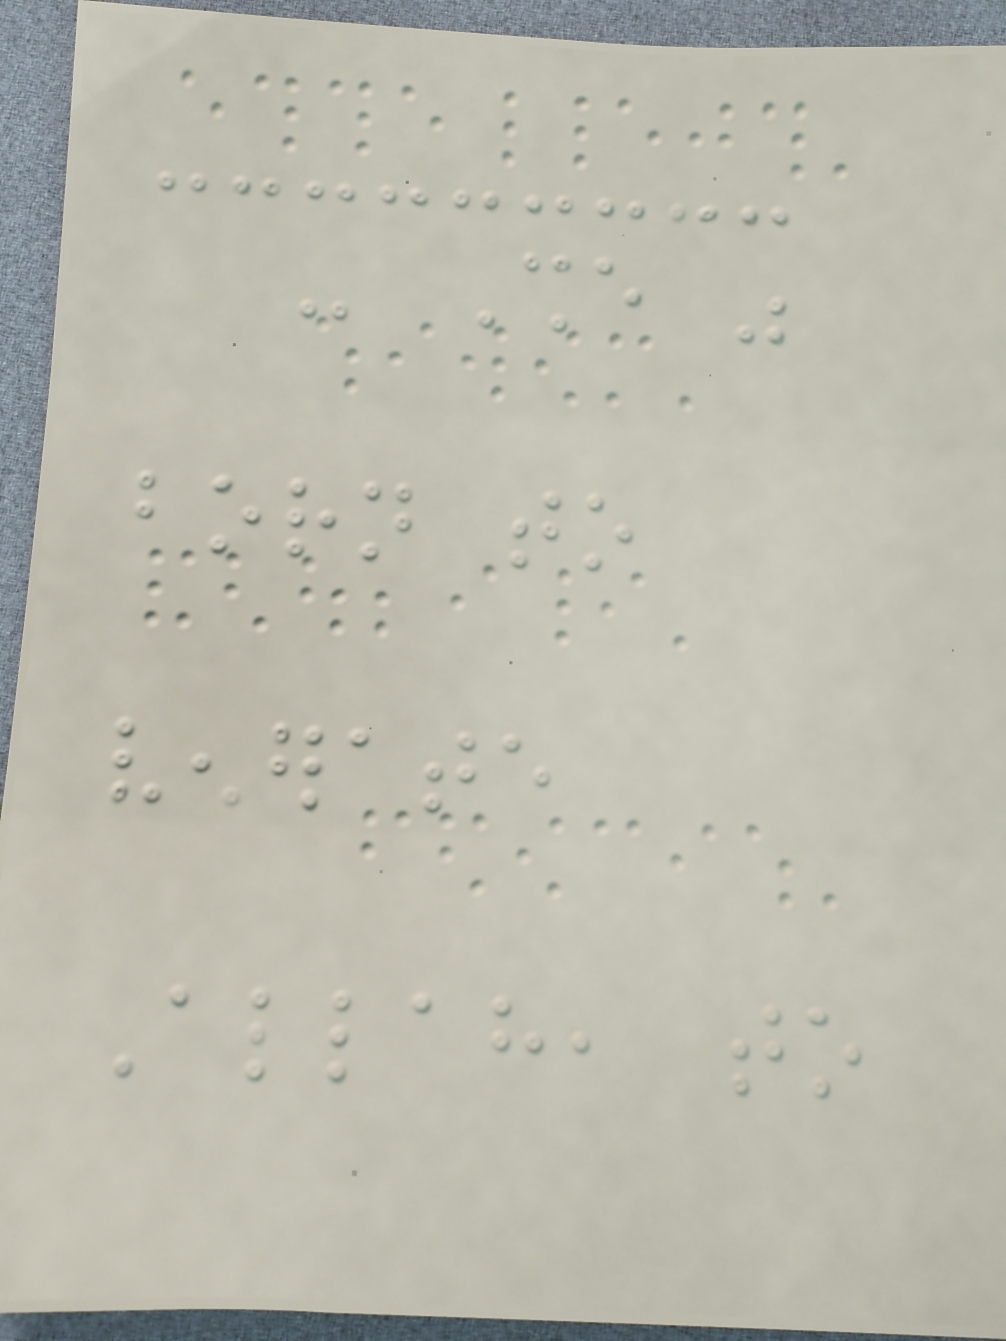- She was
born to
venerate
Allah, to
